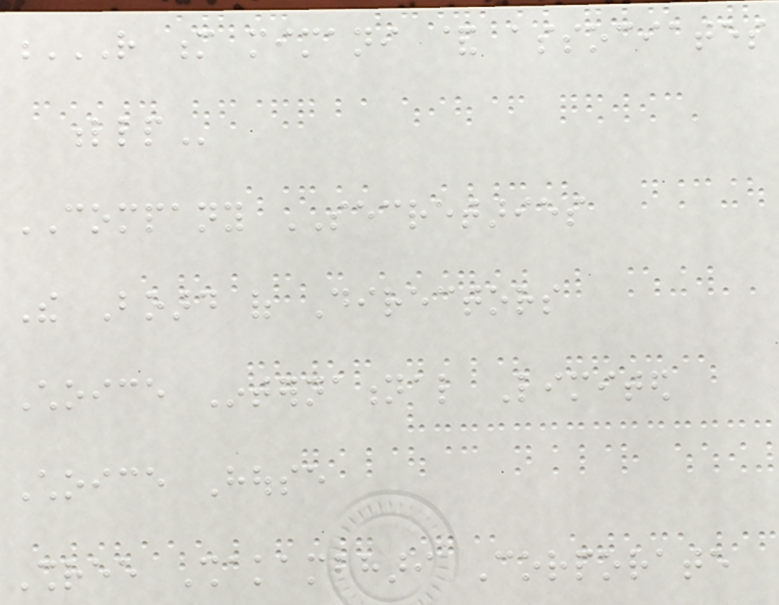R M MIMANI & ASSOCIATES
LLP
COMPANY SECRETARIES
The Board of Directors
Choice International Limited
Choice House
Shree Shakambhari Corporate
